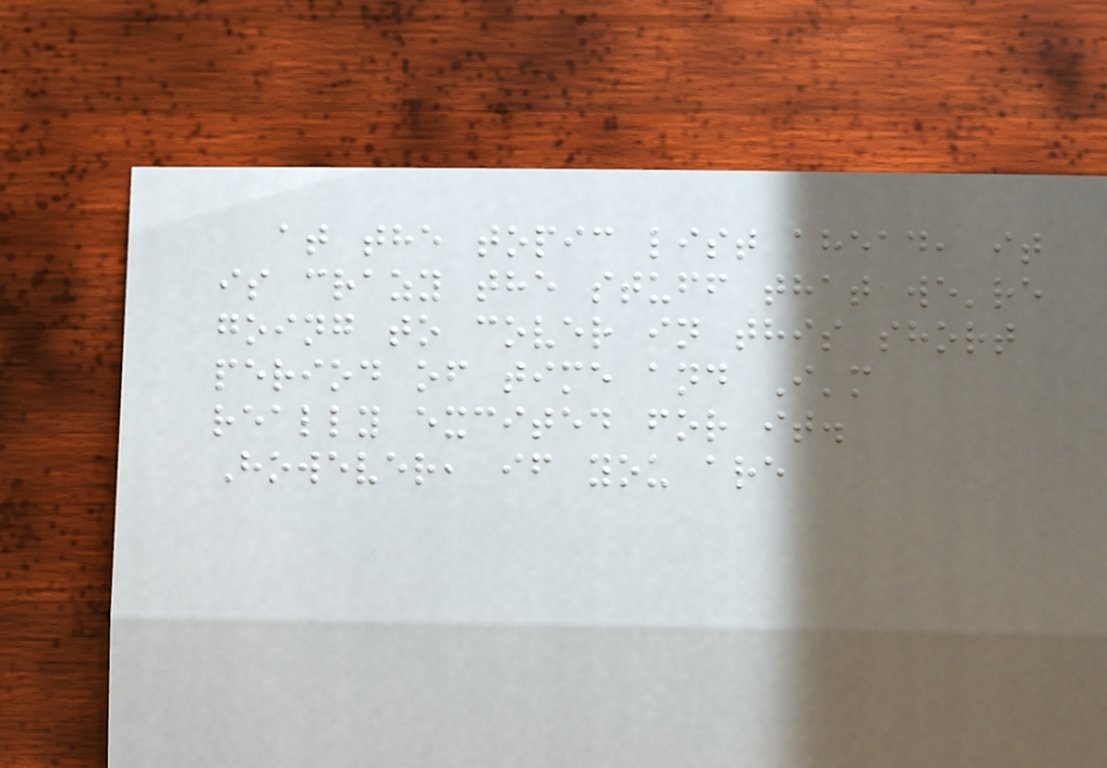at the topic list ahead, it
is crazy the stuff that we're
going to cover in this short
period of time and I'm
really excited for it.
However, if you are
